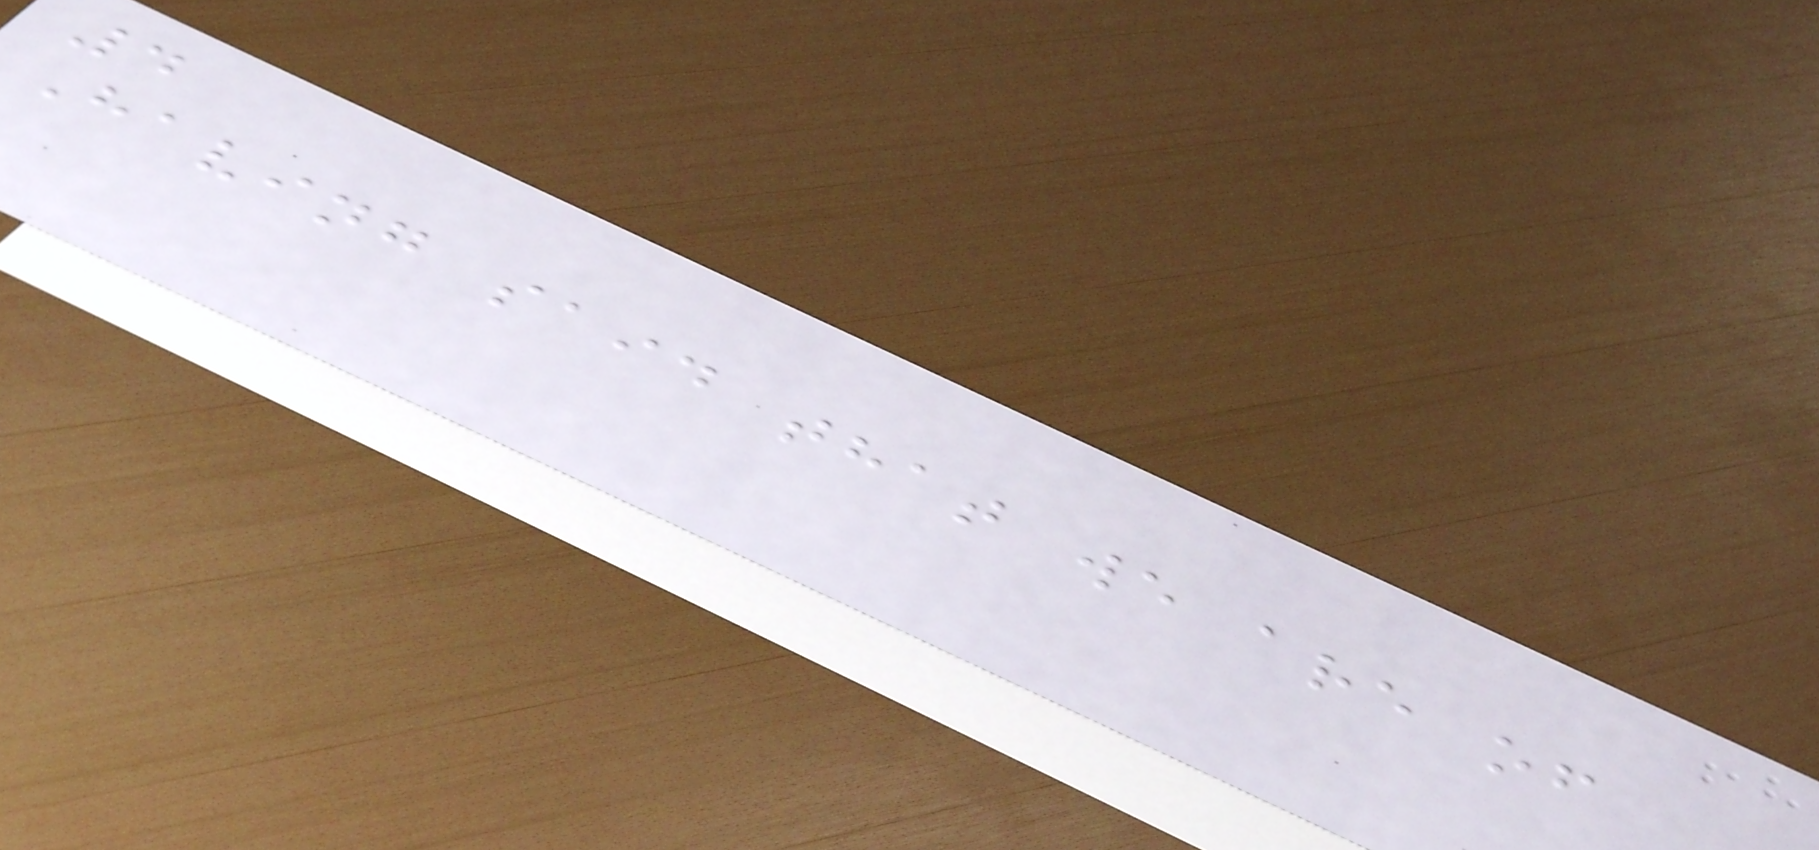4
Having said that we are of
